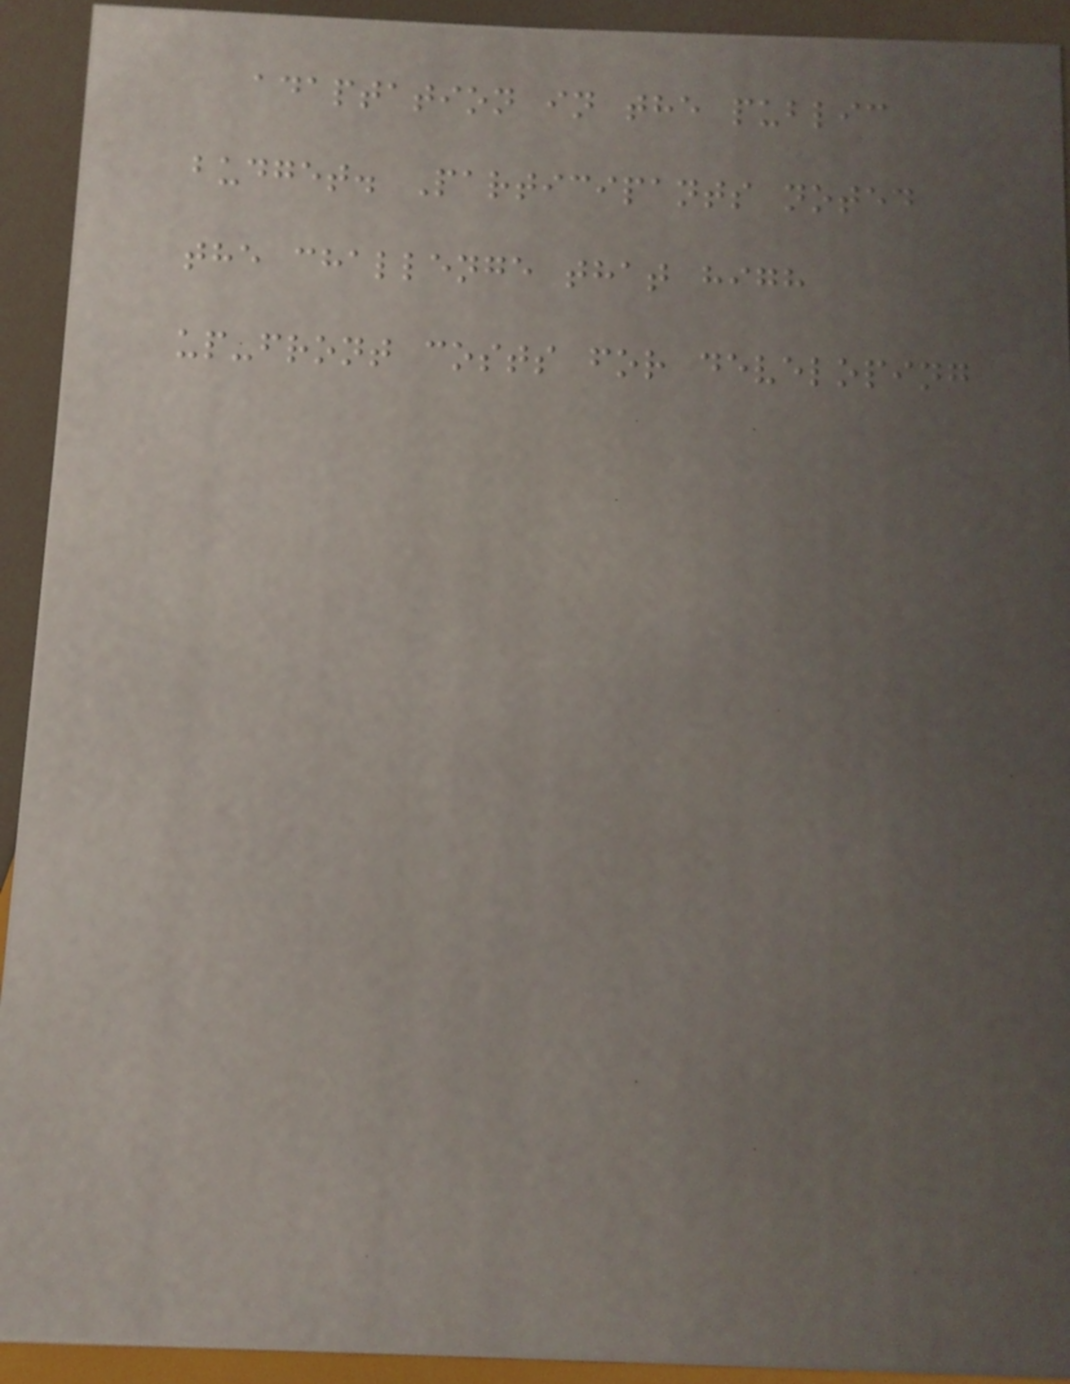adaptation in the public
budget. Participants noted
the challenge that high
up-front costs for developing
